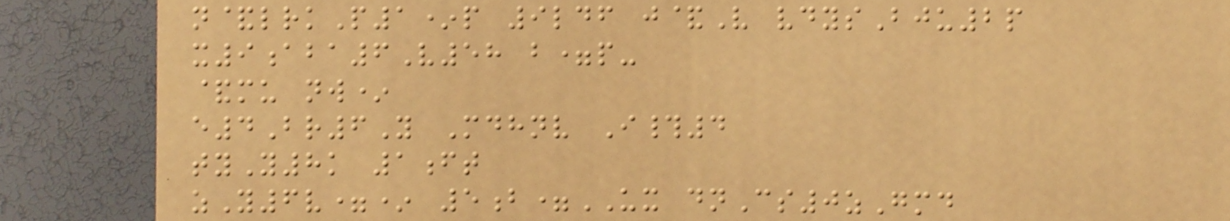n&lrkP1*p 9ldf j&V vdysBju2p
x9aba6V58 b=p-
&mu nw*
e4Br6Y Mdhnv I#4
tyY8k 1ft
zY6v=* 5b=UX dnCs0zGmd
